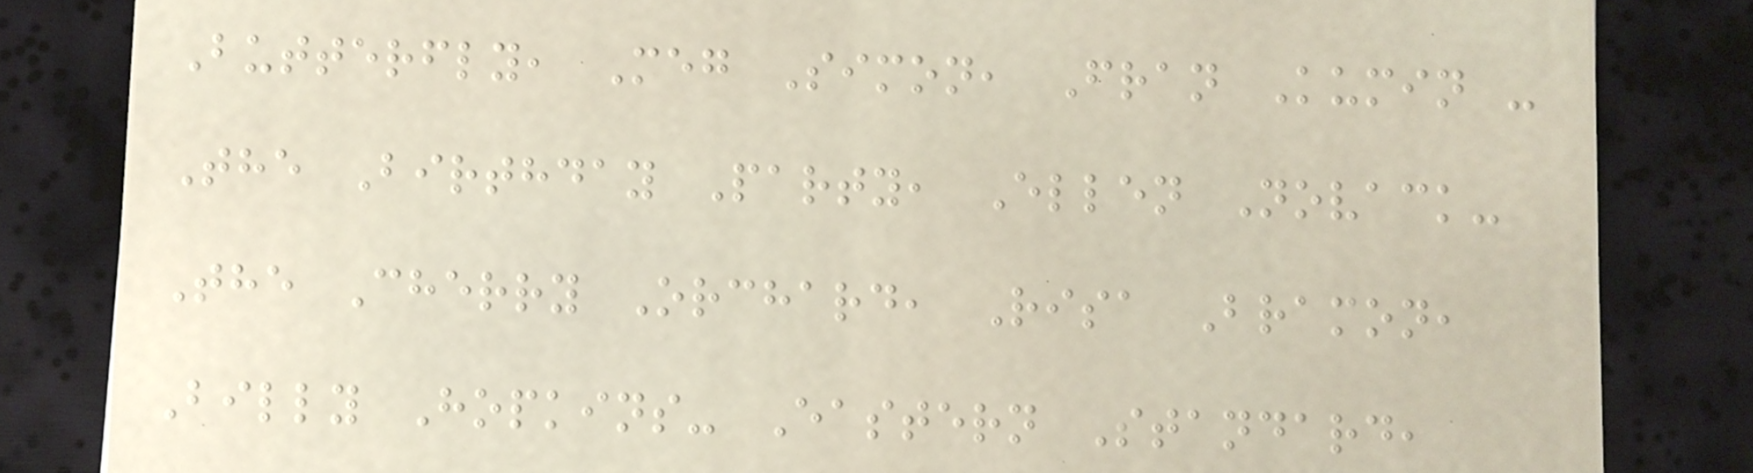Butterfly, Meg Simon, Fran Kumin -
The Birthday Party, Ellen Novack-
The Cherry Orchard, Risa Bramon,
Billy Hopkins- Eastern Standard,
